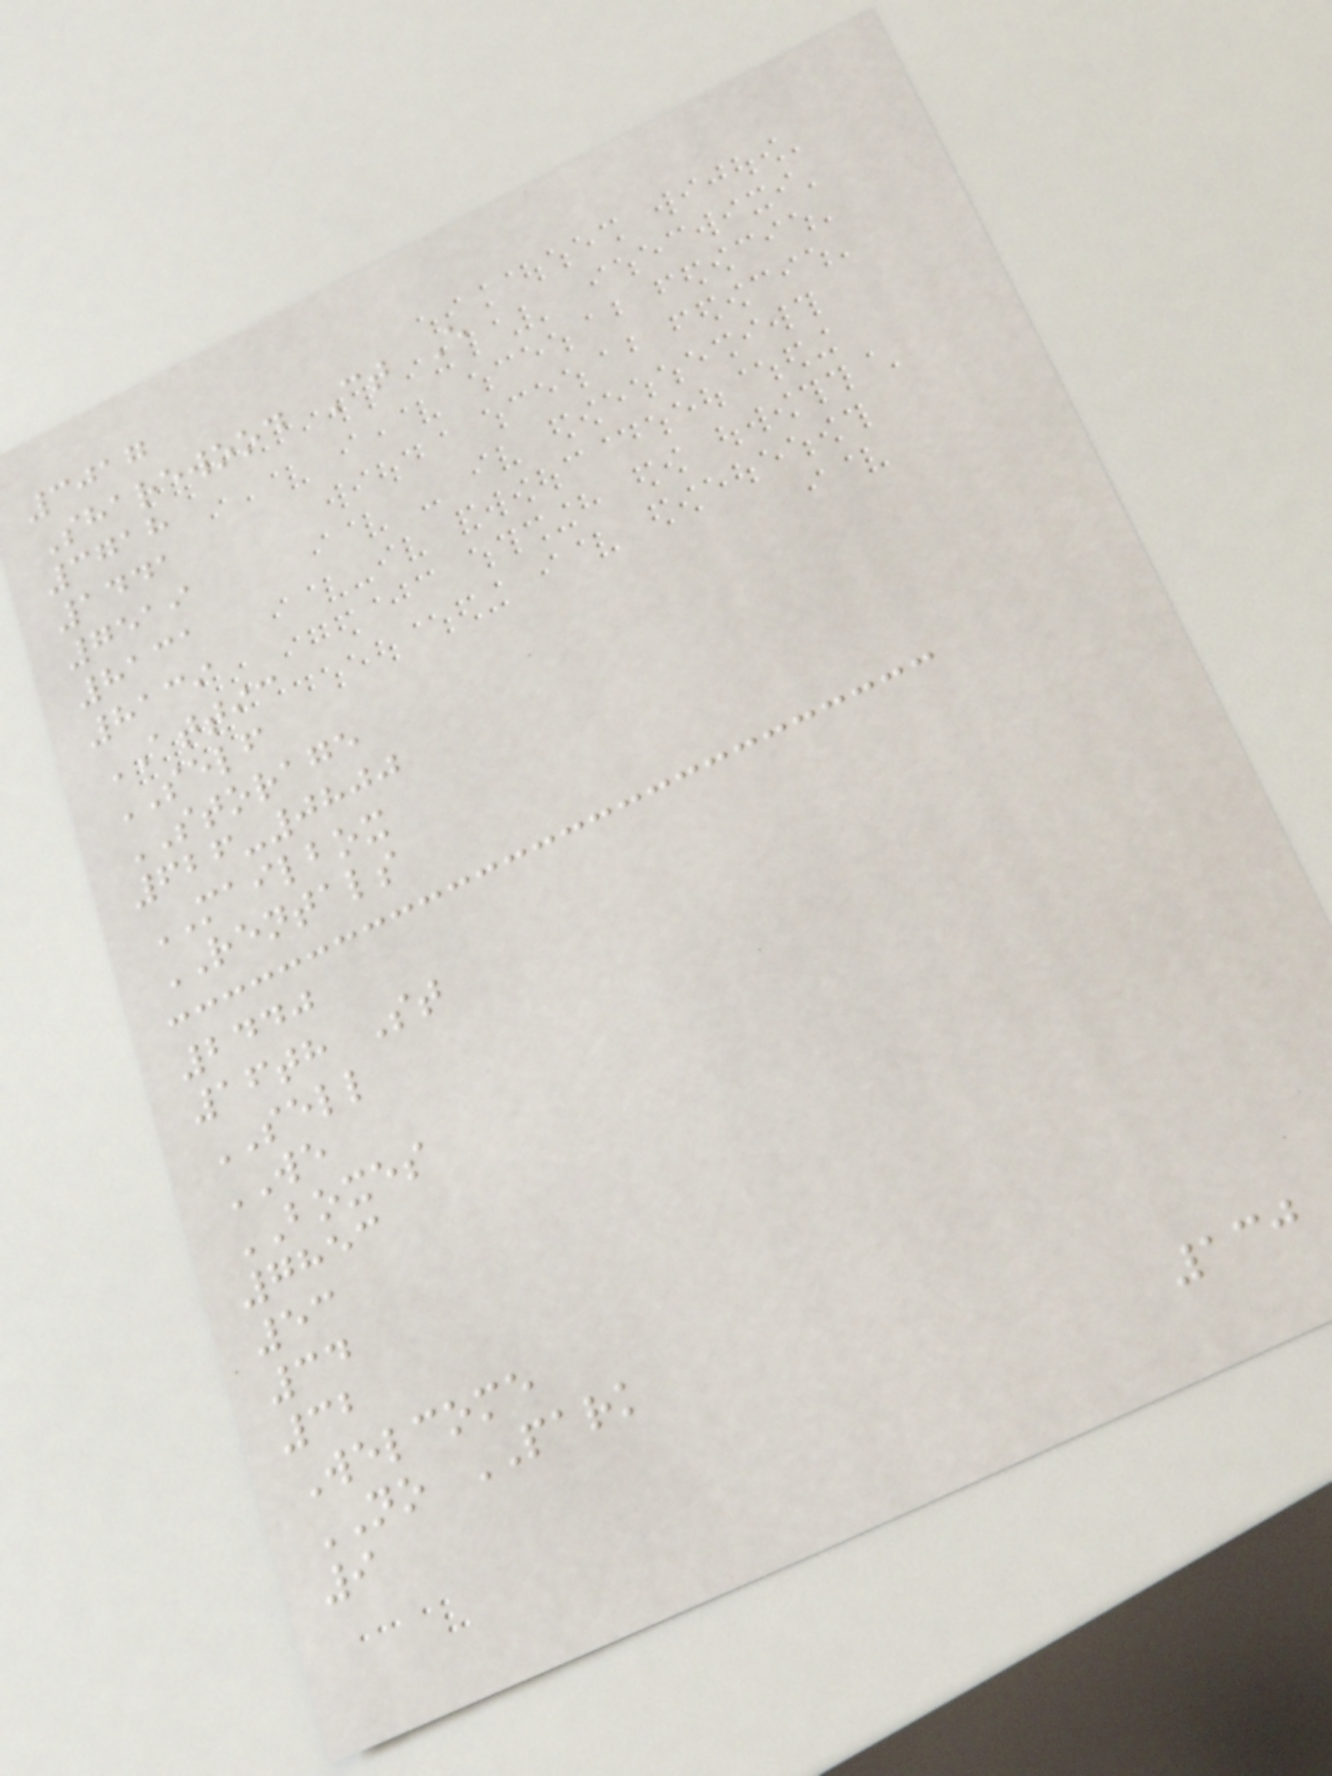3017
Sharewood Ct E
3718
1441
7519
8131
8139
ATTIC
SELF
STORAGE
626-0800
MAILBOX
RENTALS
2440
16th St
SELL
WE
BOXES
7853
53
34
32
Welcome
NO PARK
9
130
